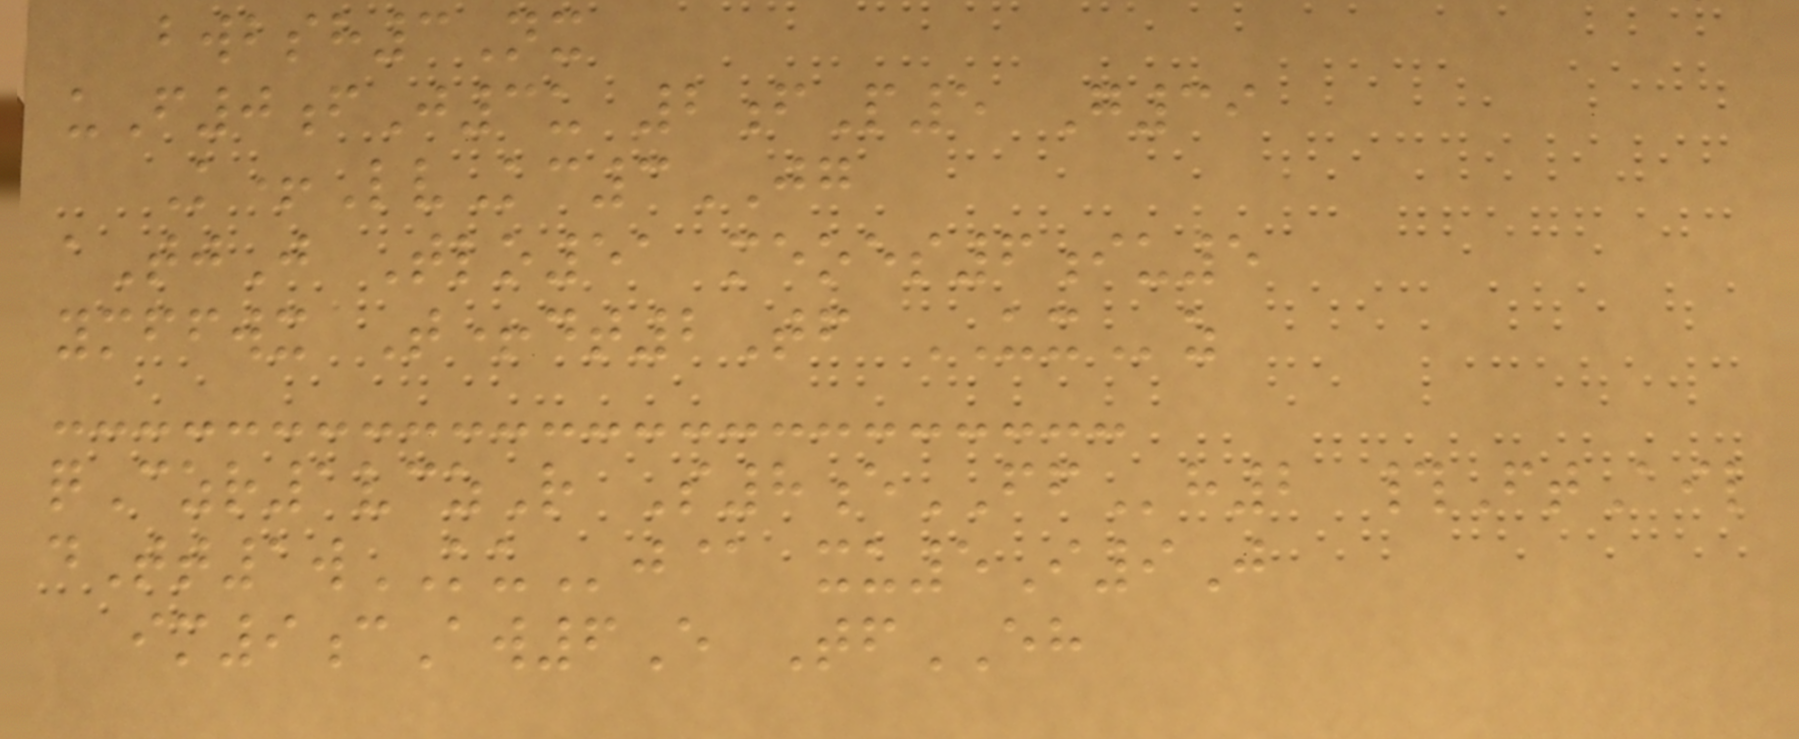bwbsh3Nx
uF0fJ3u 2fP5 G39
K+LvKc3JG
aTjJ Tlo51 meoes6iu5
ymffwx T+dt2Tf UXz
qCzr1vczR S8eFFh2 #FtAil
dTt1wKUj@ xu5I9J
im9cAw6E TfEH
